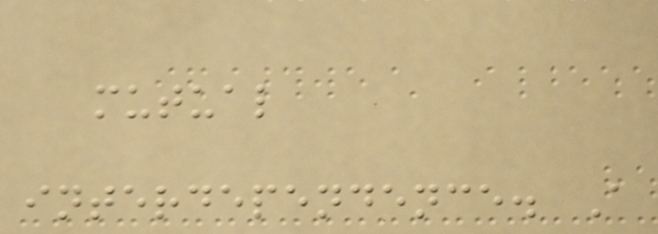mutual
interdependence. A
